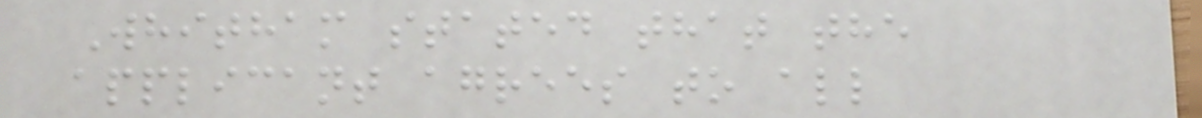Whitham stated that the
applicant agrees to all
